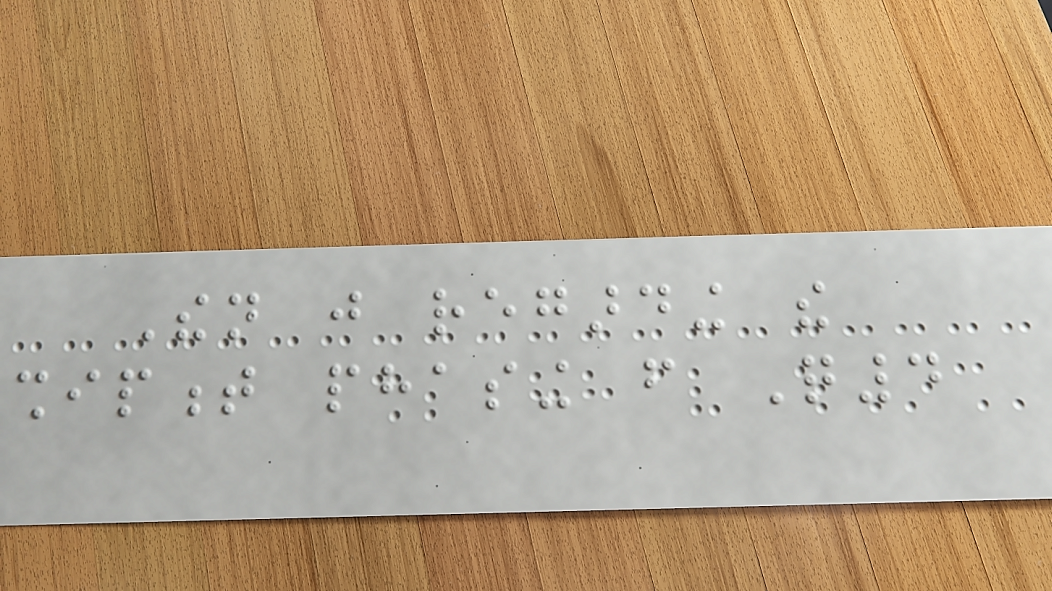Then just regarding the
shipment phasing from Q4
